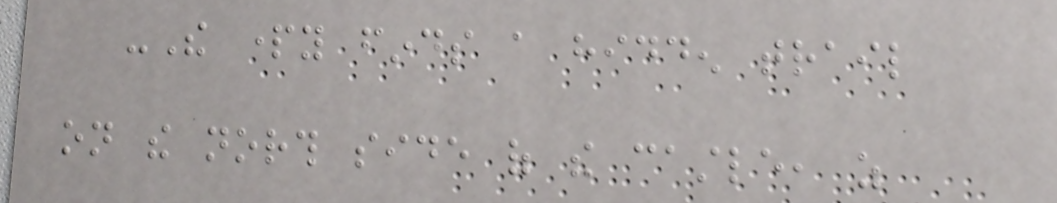-The party finds a hidden trail
on the north side of the castle, as
